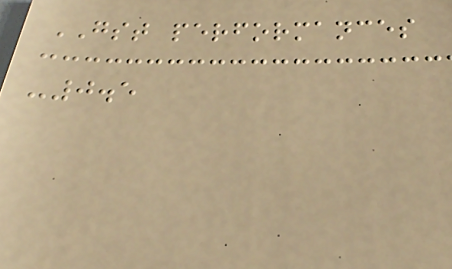GST performances
-0.5
